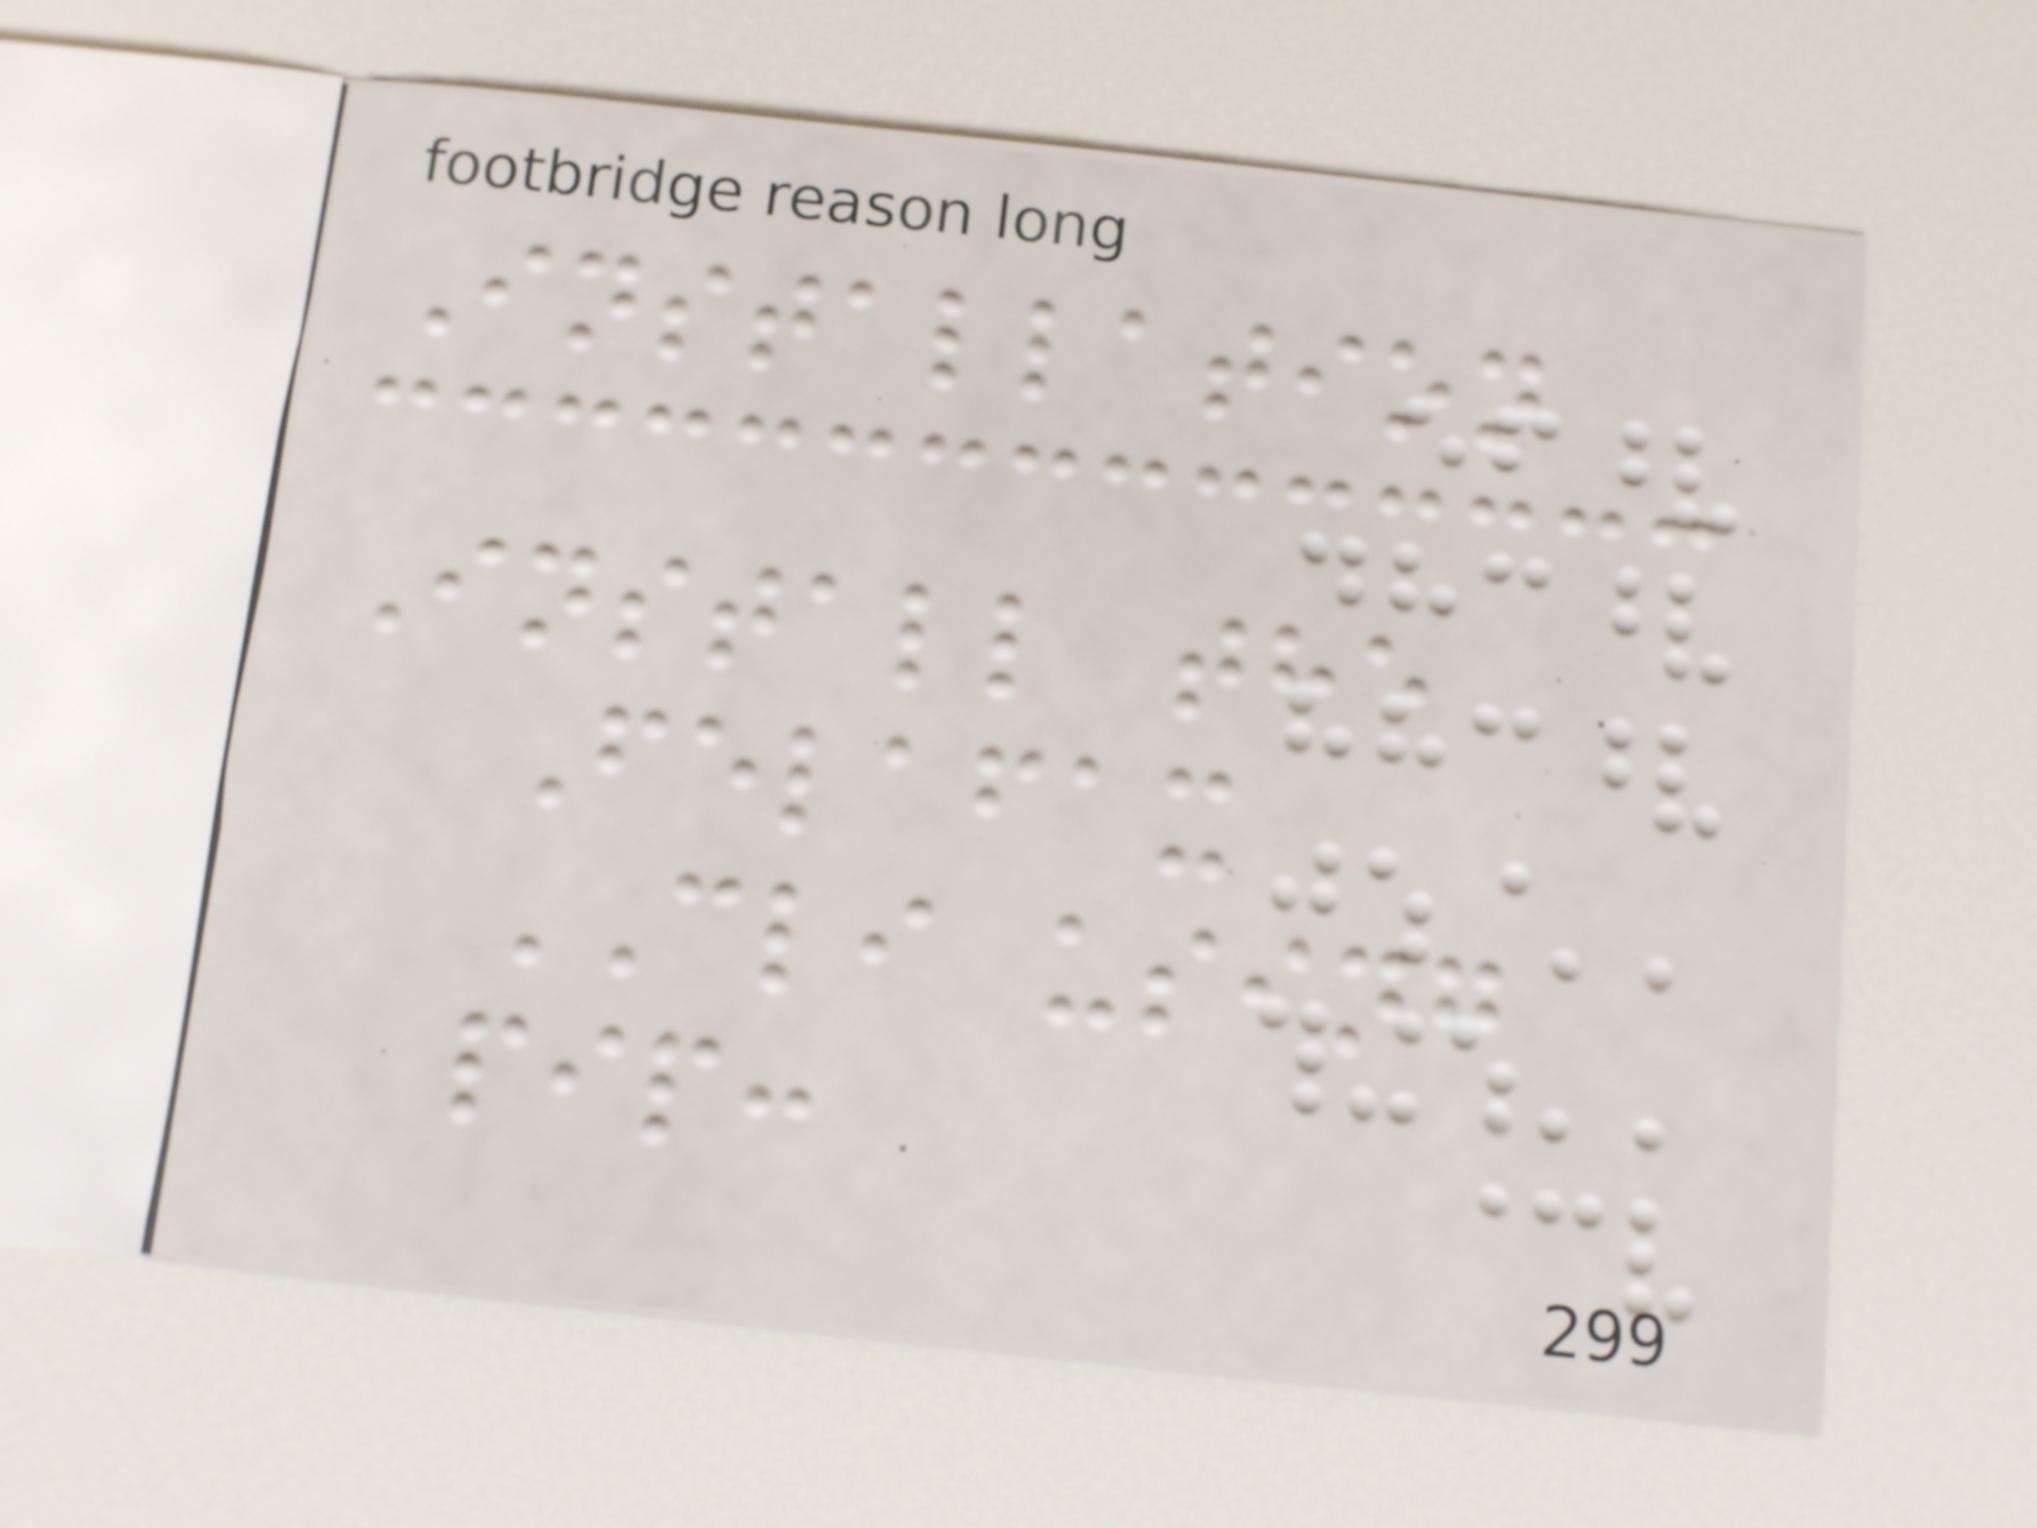Installation
Install the
Felafax
CLI using
pip:
